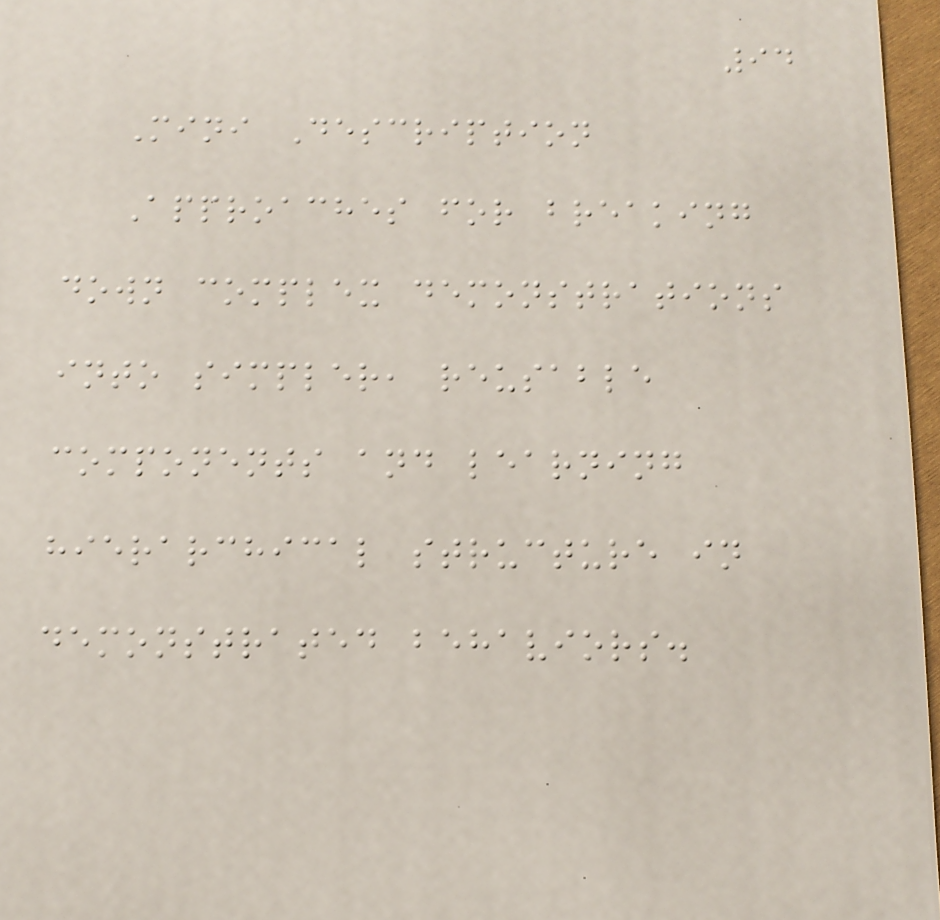94
Mini Description
Approaches for breaking
down complex demonstrations
into simpler, reusable
components and learning
hierarchical structure in
demonstrated behaviors.
